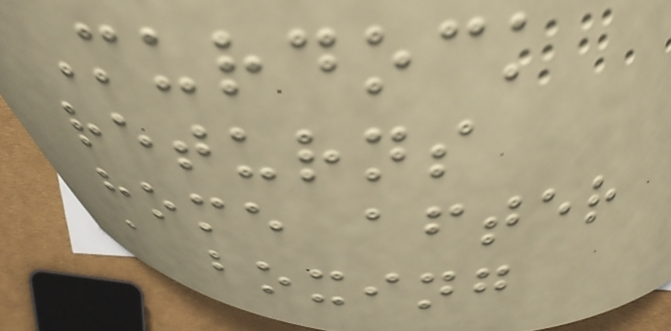Murdock
returns
home after
a boxing
